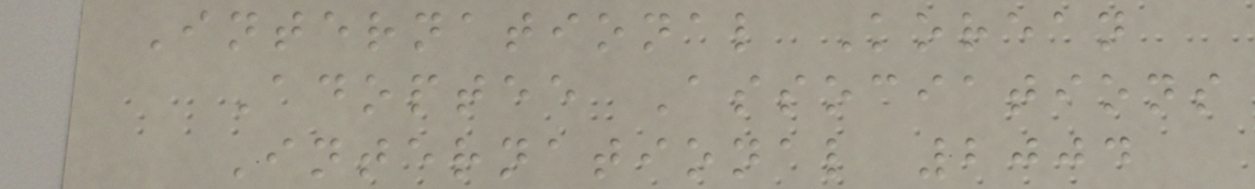International Korean
Adoptee Associations
International 2004
